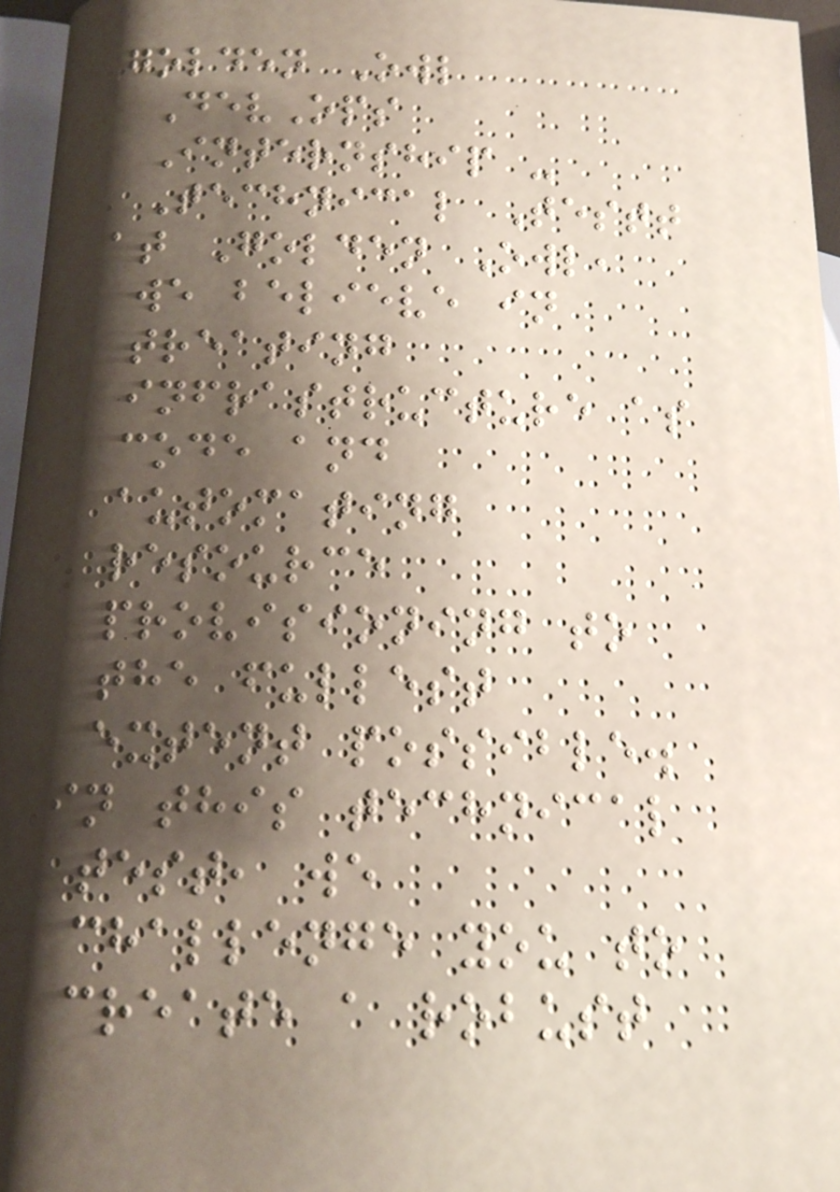Golden Owl
DevOps
Internship -
Technical Testt
At Golden Owl,
we believe in
treating
infrastructure as
code and
automating
resource
provisioning to
the fullest
extent possible.
In this technical
test, we
challenge you to
create a robust
